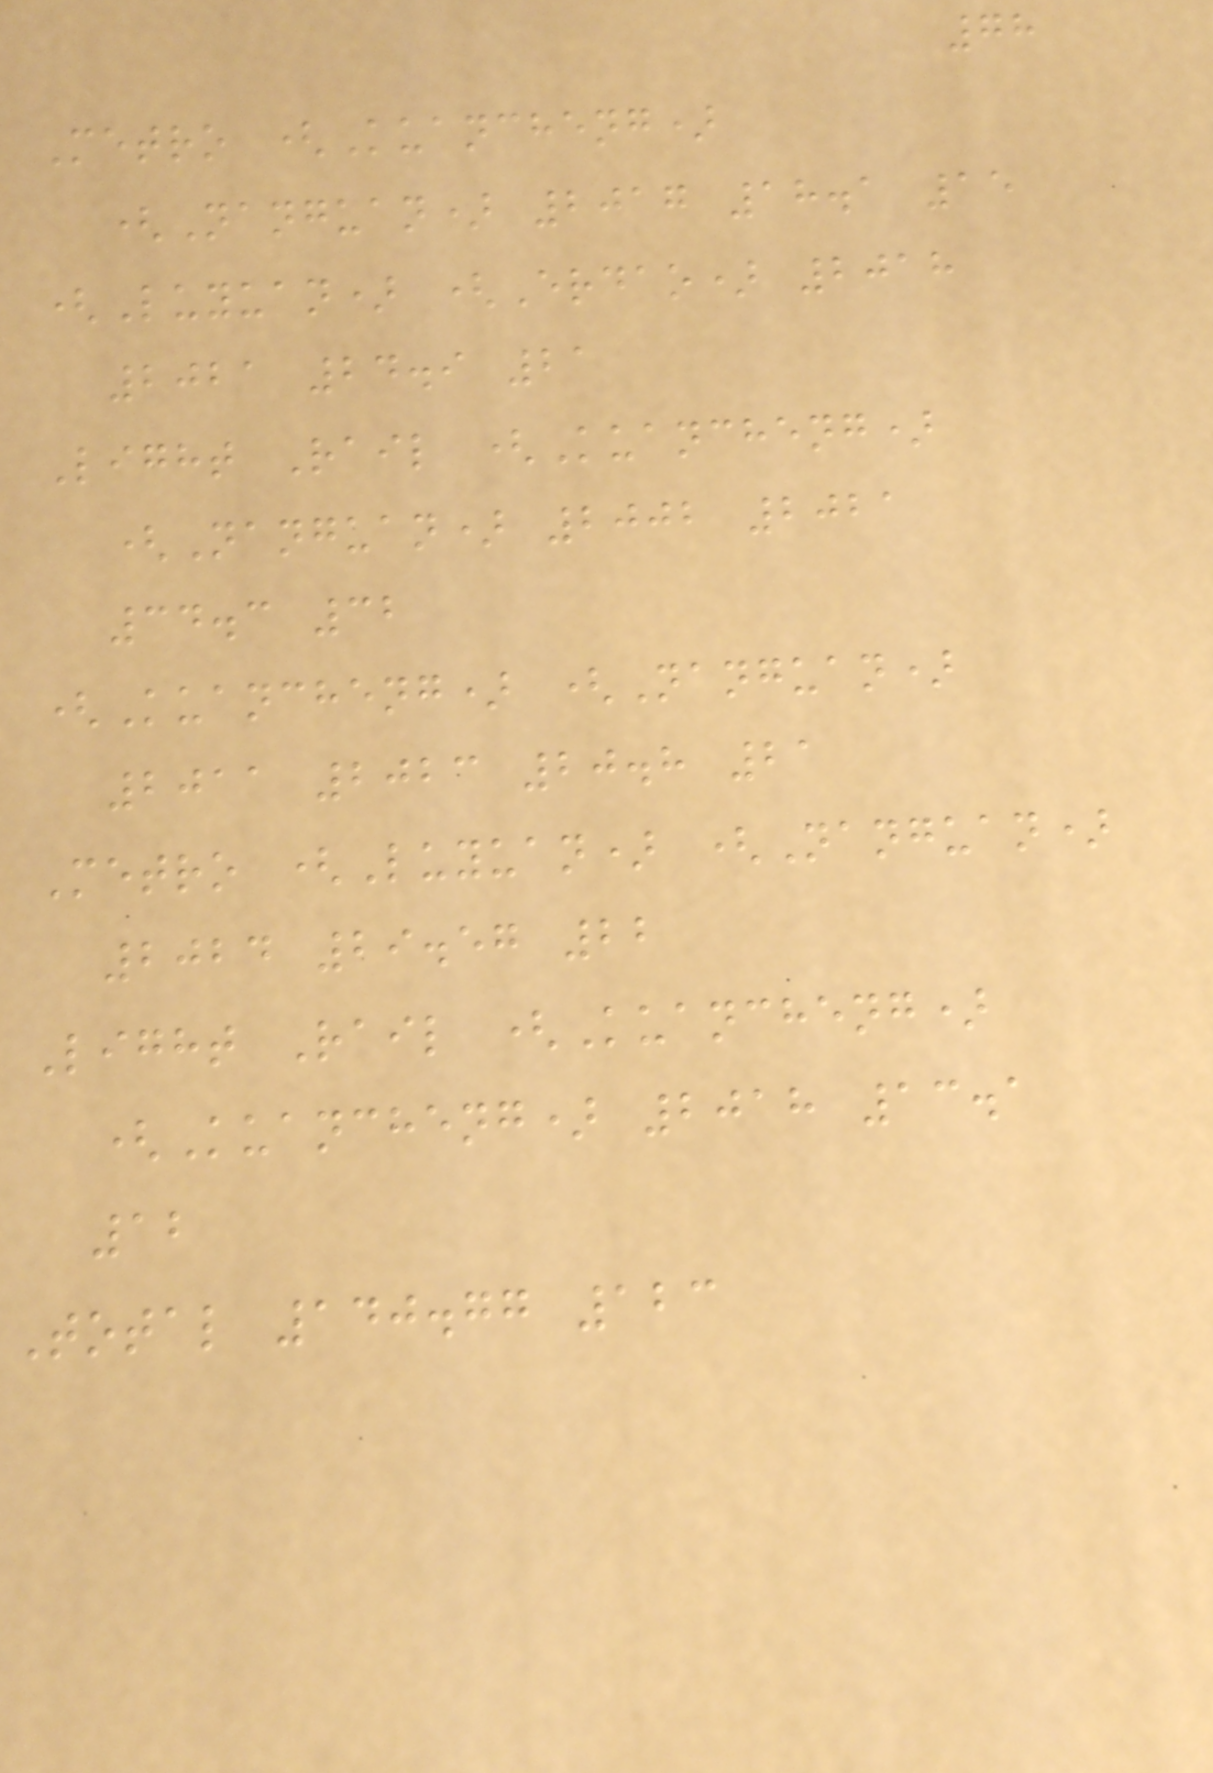78
Metro (Kuancheng)
(Nanguan) 2017 18.1 15
(Luyuan) (Erdao) 2018
2021 24.9 21
Light Rail (Kuancheng)
(Nanguan) 2002 2021
34.3 32
(Kuancheng) (Nanguan)
2011 2023 20.8 21
Metro (Luyuan) (Nanguan)
2024 29.57 22
Light Rail (Kuancheng)
(Kuancheng) 2018 13.1
12
Total 140.77 123
